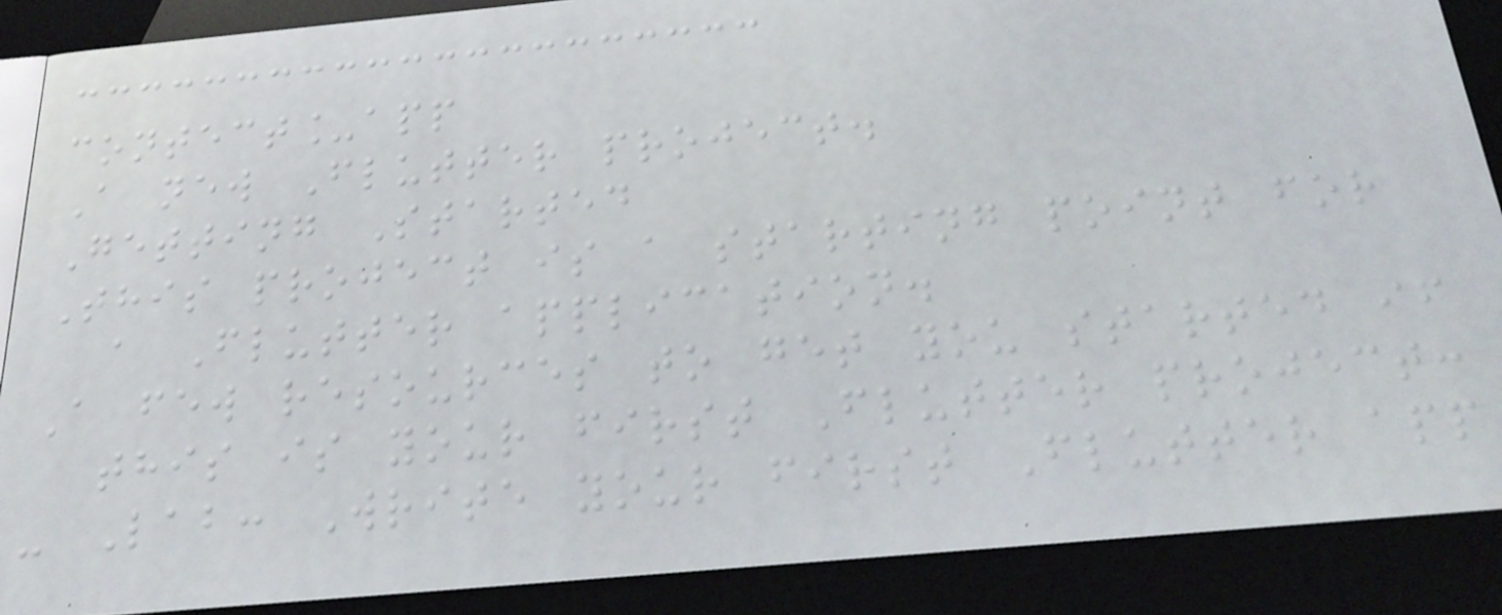contect_app
A new Flutter project.
Getting Started
This project is a starting point for
a Flutter application.
A few resources to get you started if
this is your first Flutter project:
- Lab: Write your first Flutter app
